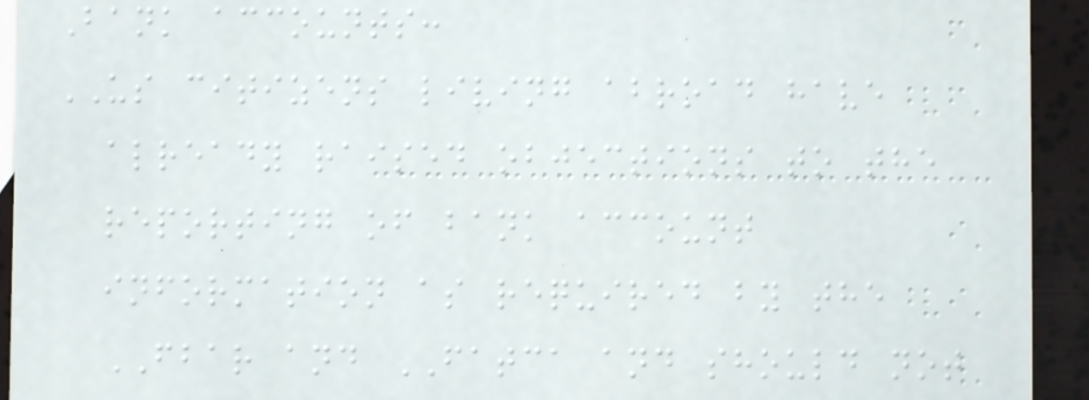Bank accounts:
US citizens living abroad have
already raised objections to the
reporting of bank account
information as required by the
FBAR and FATCA and should not
